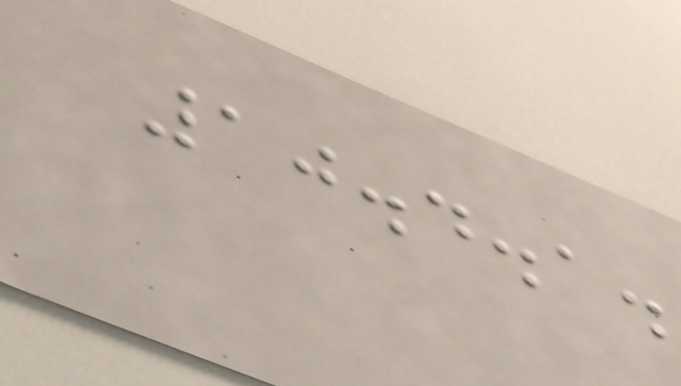10.4.1.
